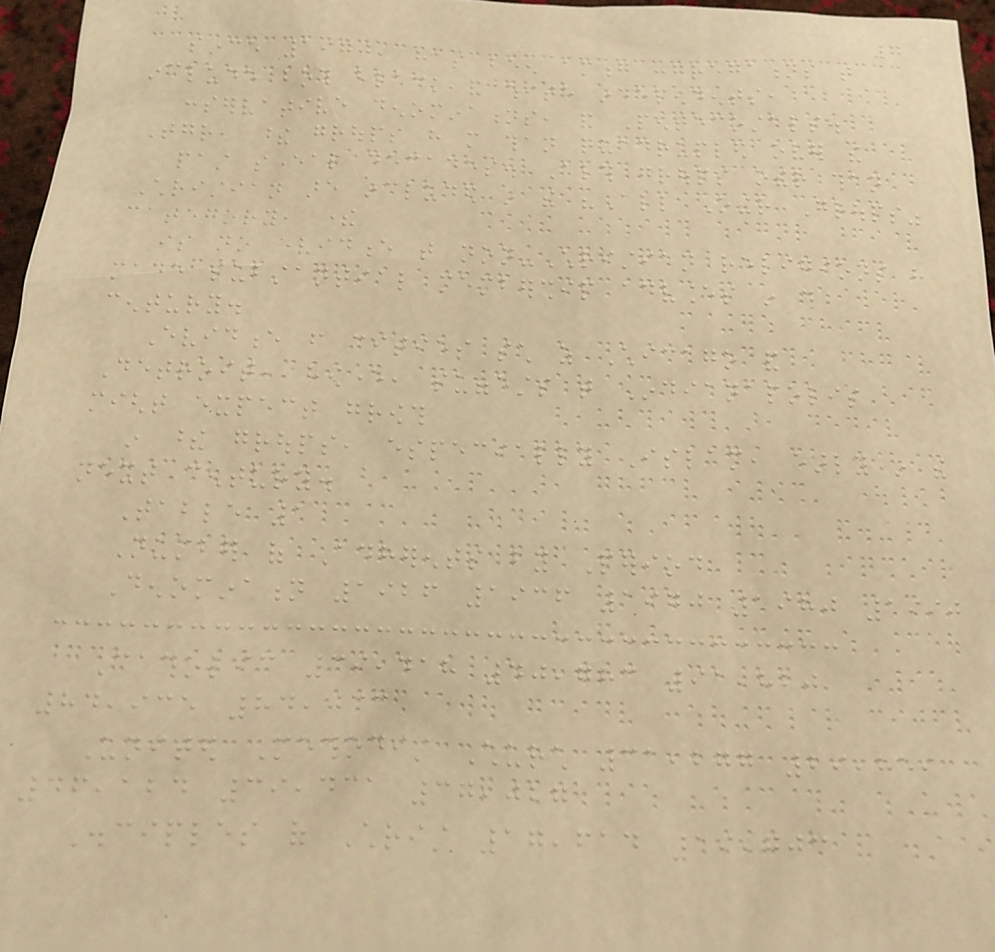7
since 1970, has been among congregations that
include both black and white independents,
conservative denominations, and Pentecostals.
Together, these groups have more than quadrupled over the
past several decades. Although groups other than
Christian are included in the "All Other Groups"
category, there
is no evidence that non-Christian religions have
made substantial membership advances in this
century.
Evidence from cities such as Chicago and
Detroit, however, suggests that Indianapolis
might expect growth
in these groups, especially Islam, early in the
next century.
Table 1
Number of Adherents by Period
Denomination 1926 1936 1970 1980 1990
Catholic 39,418 40,783 91,820
84,935 84,033
United Methodist Church 31,277 29,859
46,124 39,431 37,027
Disciples of Christ 17,614 19,703
